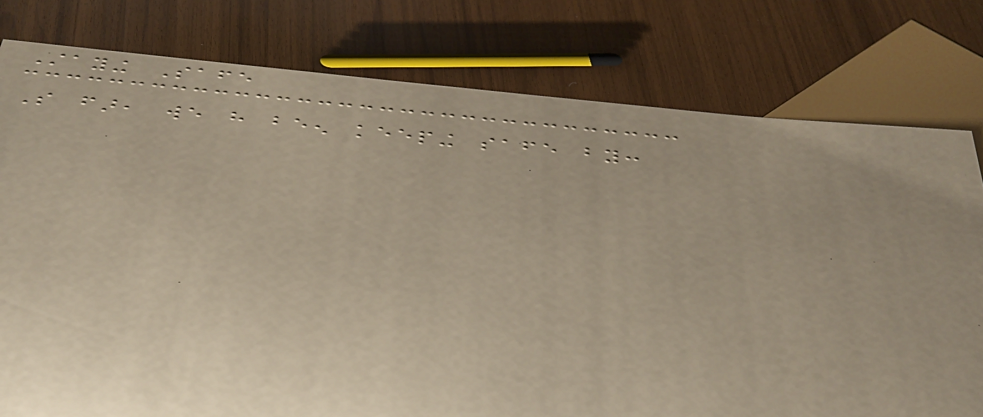Staying Safe
So far, we have been keeping safe by:
